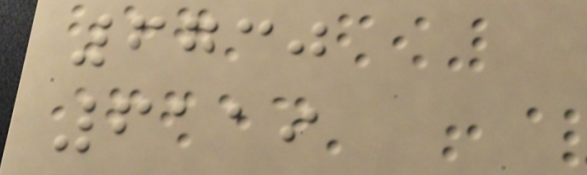6730
6119
